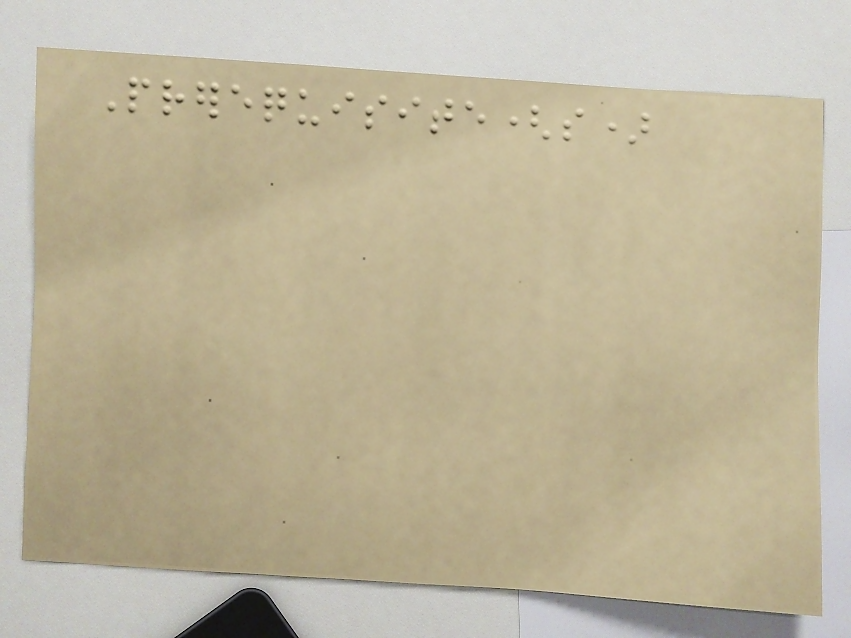Prerequisite(s)
